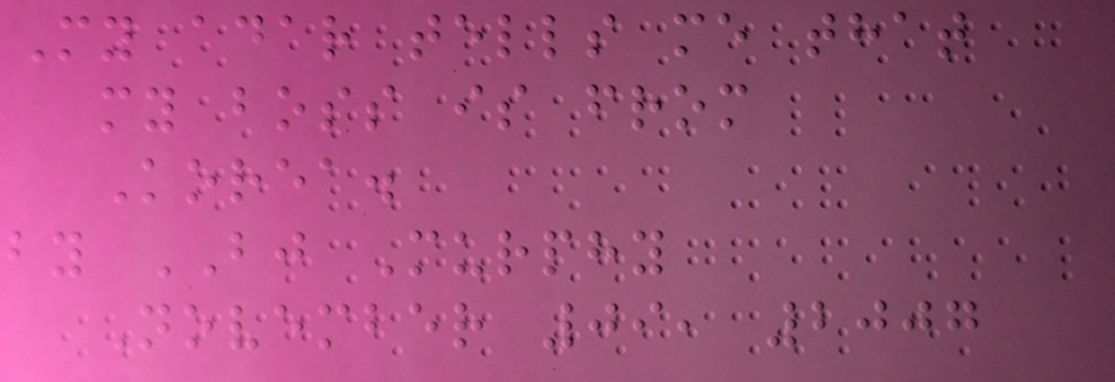My adar tells me that
my boss is from
Korea.
by BJ Murphy
November 09, 2007
